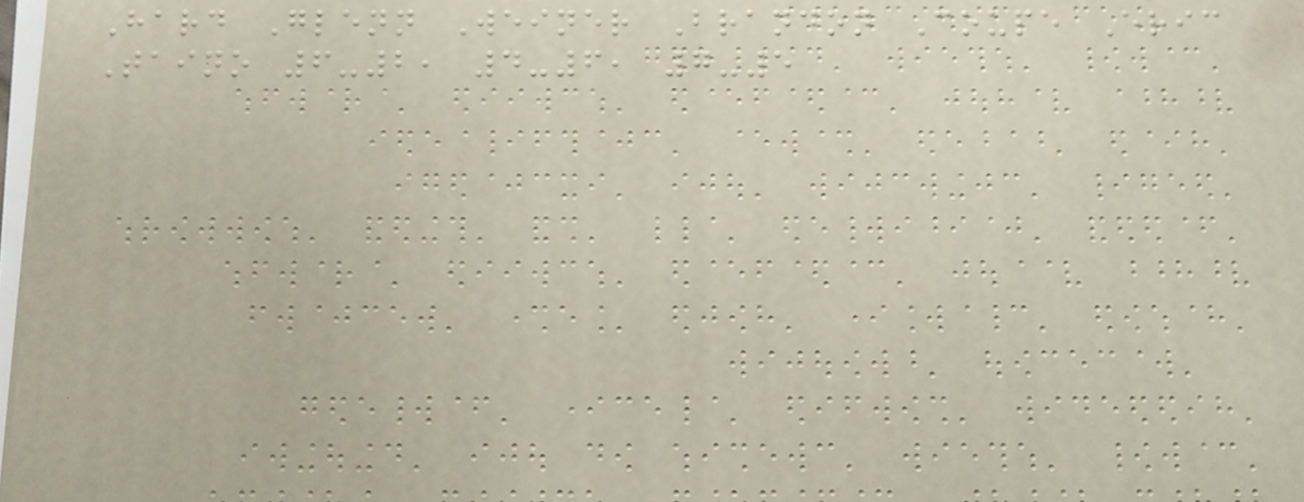Hard Glenn Weiner Brandon Coupe Eric
Taino 6-2, 4-6, 7-5
